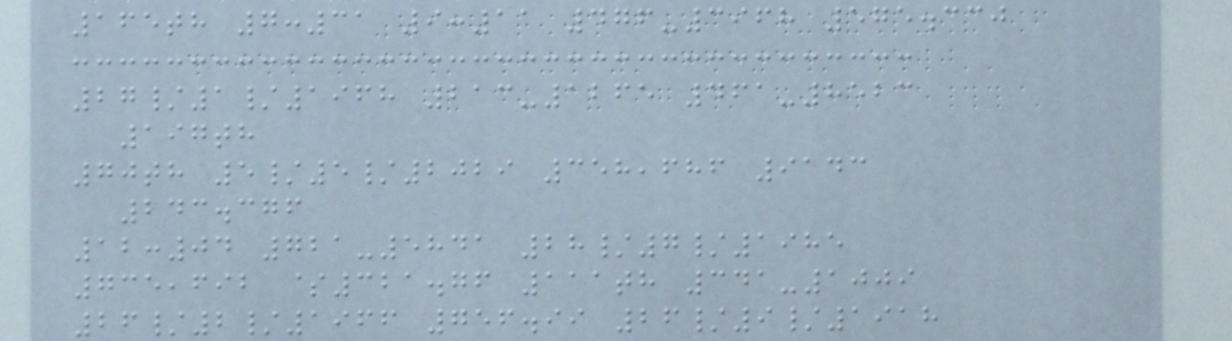165th 7:31 9:11 476-3968 575.330
27/1/1968 213-1265 461-8523
197th
70th 5/5/2029 358,686 9143
243.376
12:04 721-5841 28/7/1985
735,692 $321.76 111th 341-1009
26/2/1966 756.99 26/9/1918
